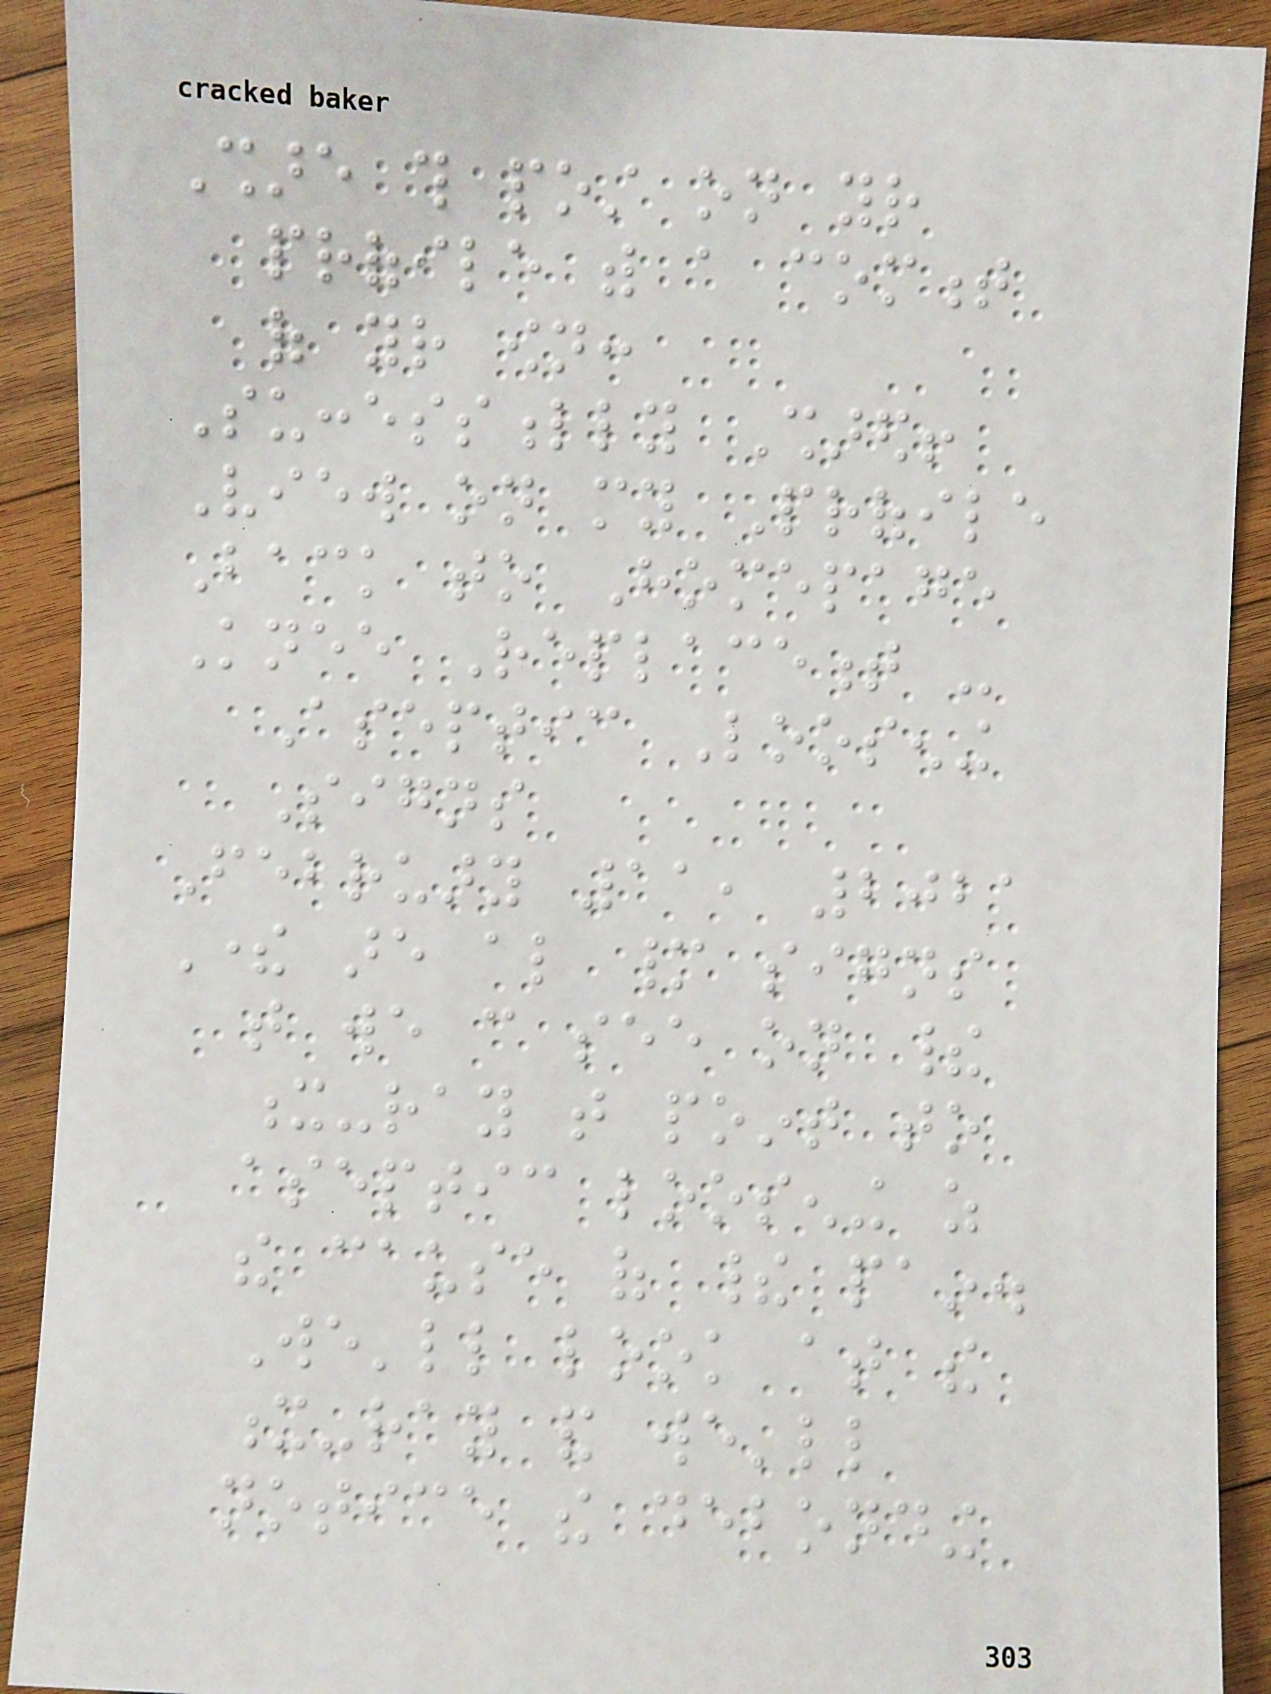Share this post on your
profile with a comment
of your own:
Successfully Shared!
View on my Profile
Back to Homepage
Knee Replacement -
Aseptic Loosening
Signs
February 11, 2021
There are also many signs
that we can see on their
x-ray that point to
aseptic loosening as
the cause of their pain.
We'll look at the
x-ray and we'll
notice the debonding
